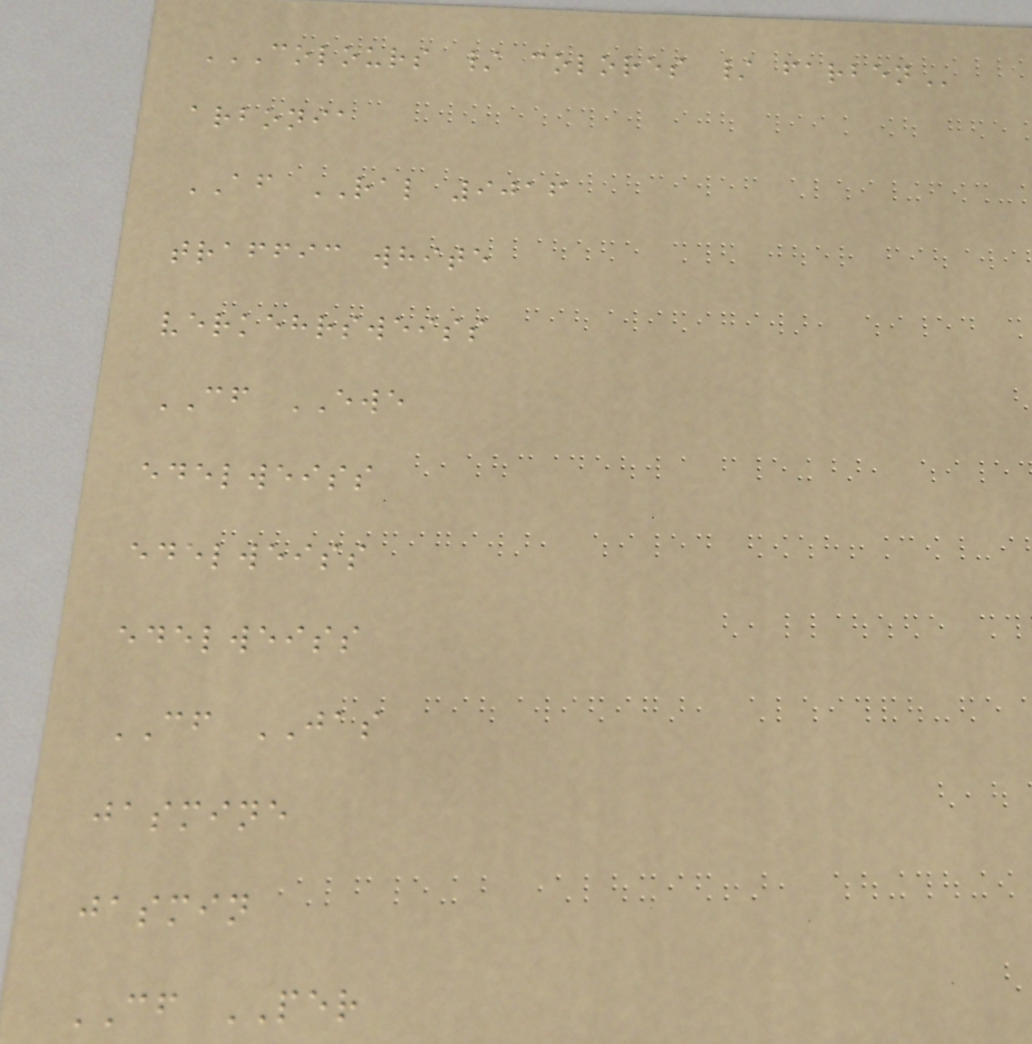COLOURS / COLORES / FARBEN
arbonia
AF RAL 9016
traffic white
verkehrsweiss
CF EWE
edelweiss
edelweiss
edelweiss
CF JAS
jasmine
jasmin
CF PER
